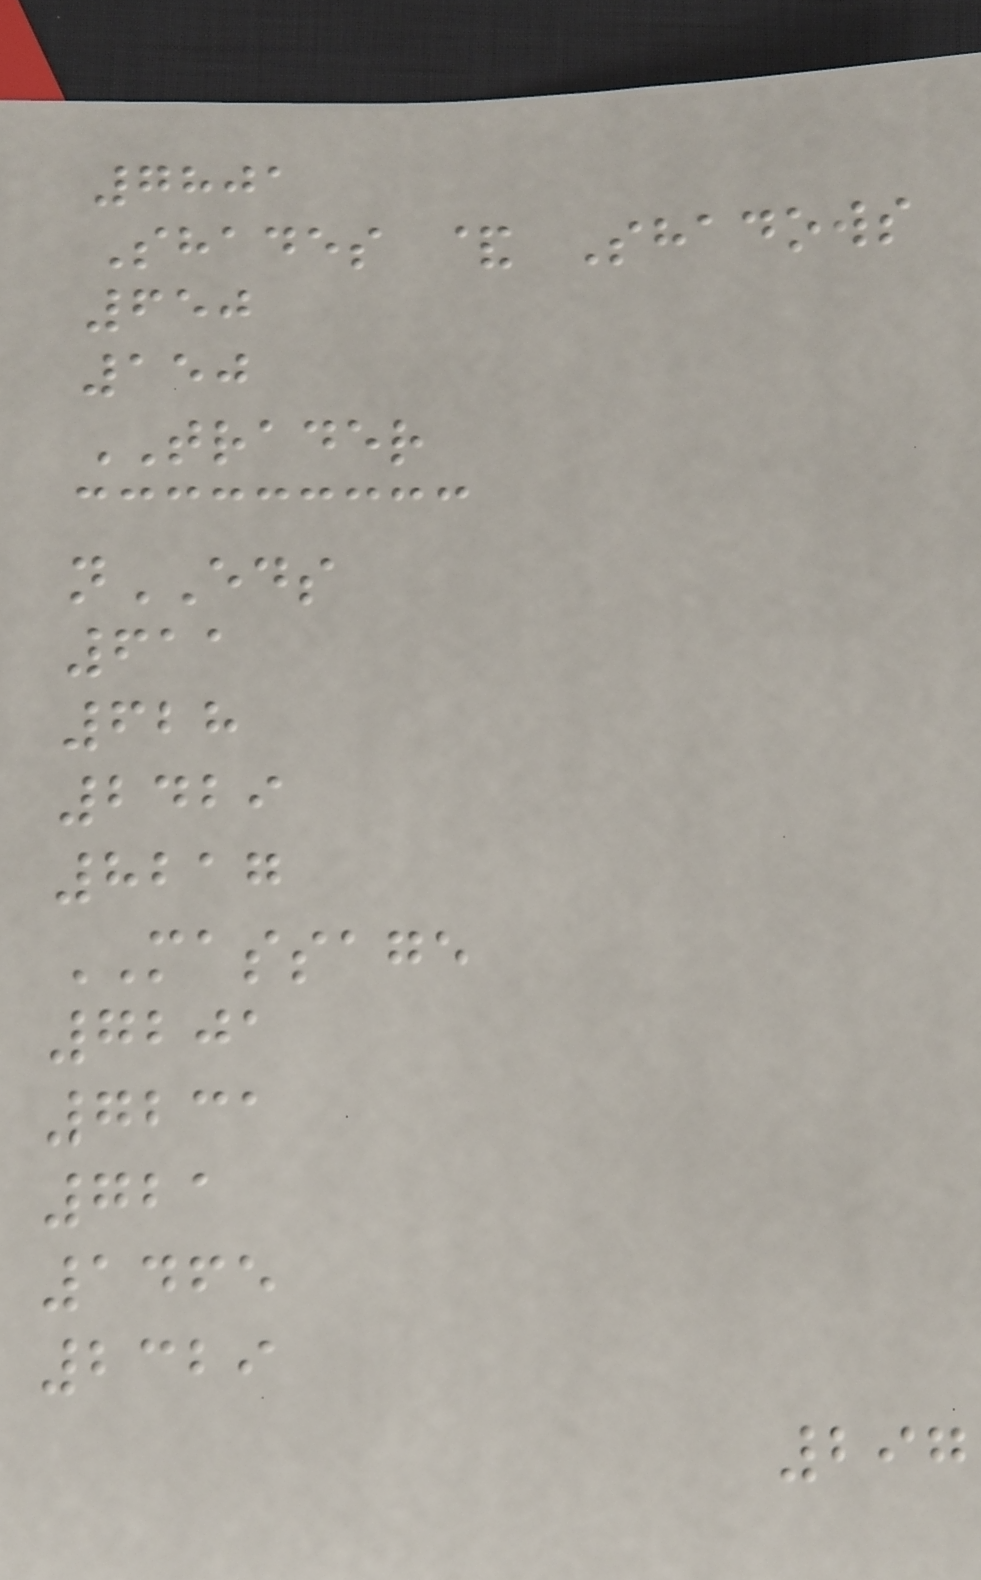7801
Shades & Shadows
650
150
TRADER
nEDS
611
628
2429
8217
MASSAGE
7201
7231
721
1465
2329
297
